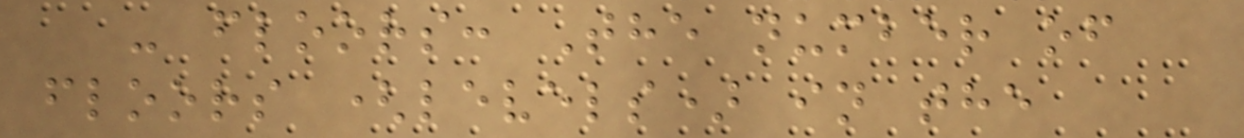- floors: The number of
floors (levels) in the
